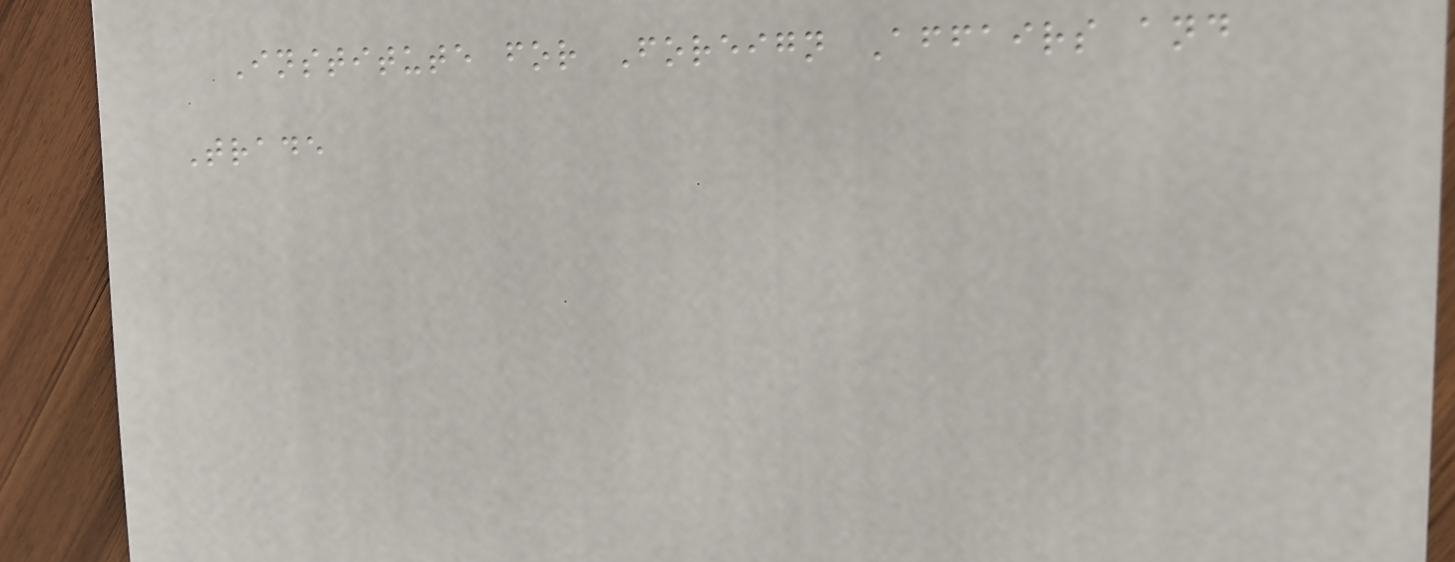Institute for Foreign Affairs and
Trade
